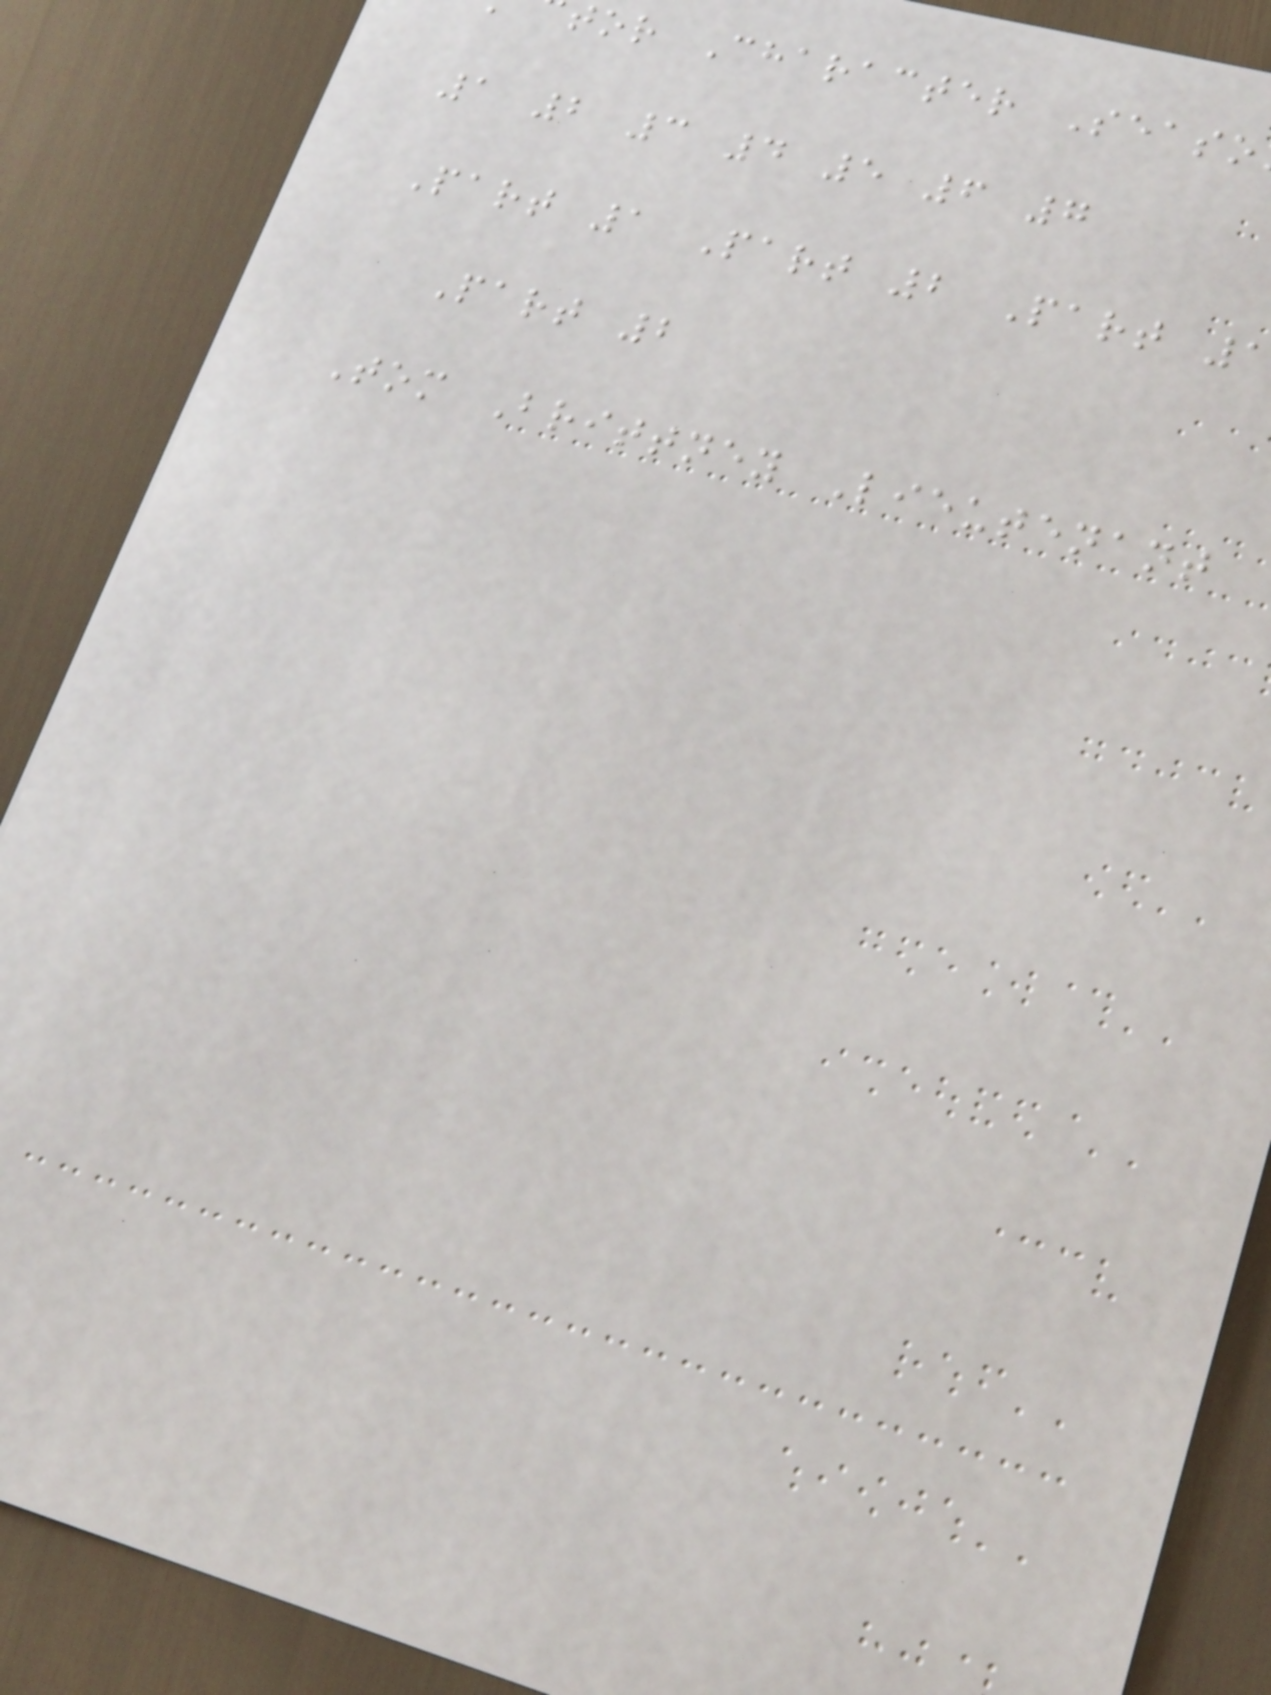tor Character Seaso
1 2 3 4 5 6 7
Part 1 Part 2 Part
Part 2
Tom Brittney Lieutenant
